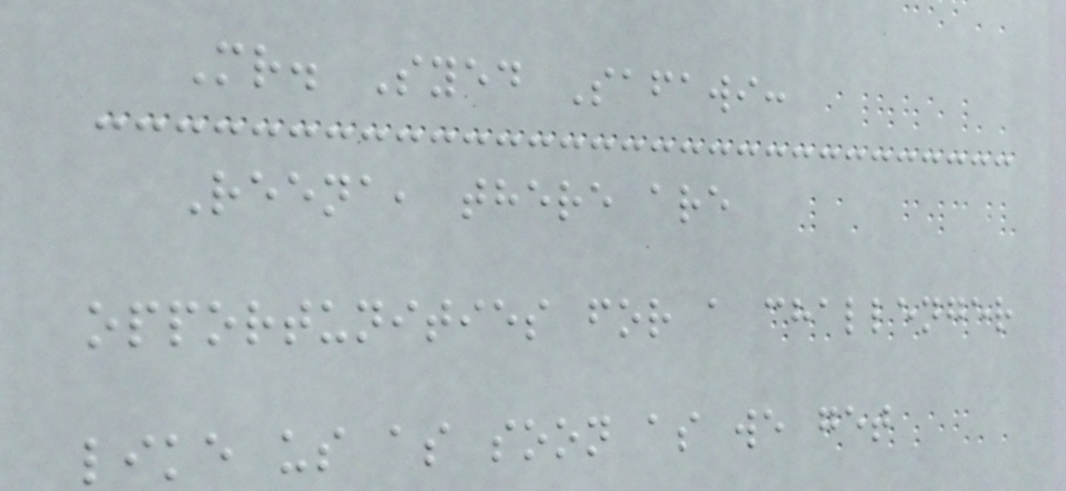Mr. Syed Safawi:
Reena, there are
opportunities for a challenger
like us as soon as we get
